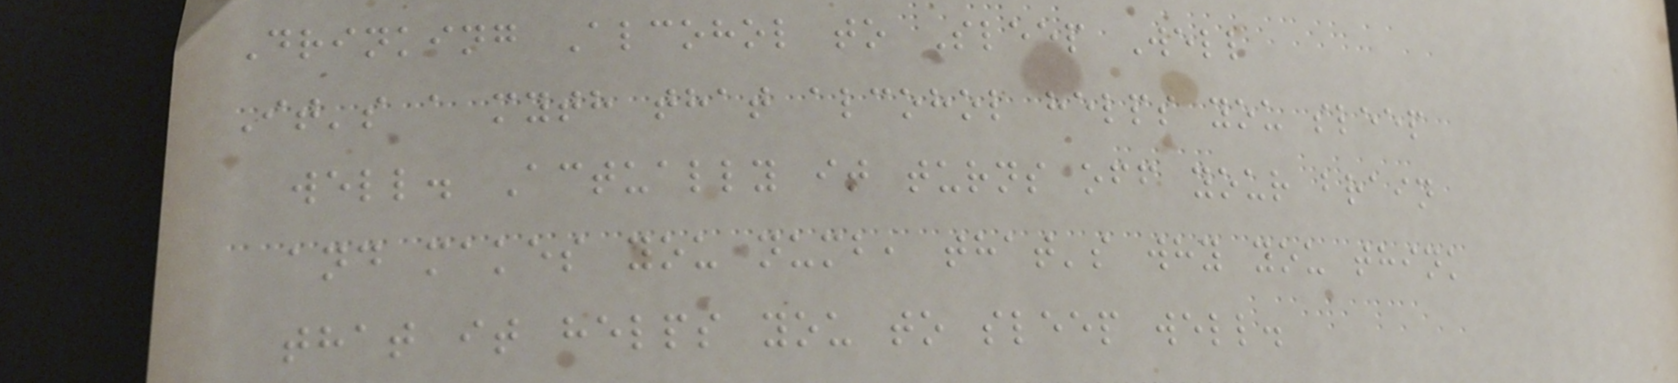Drinking Alcohol to Sleep Well
It's a myth that alcohol helps you sleep
well. Actually it turns off your brain
and makes you numb, that's why you think
that it helps you to sleep well.
